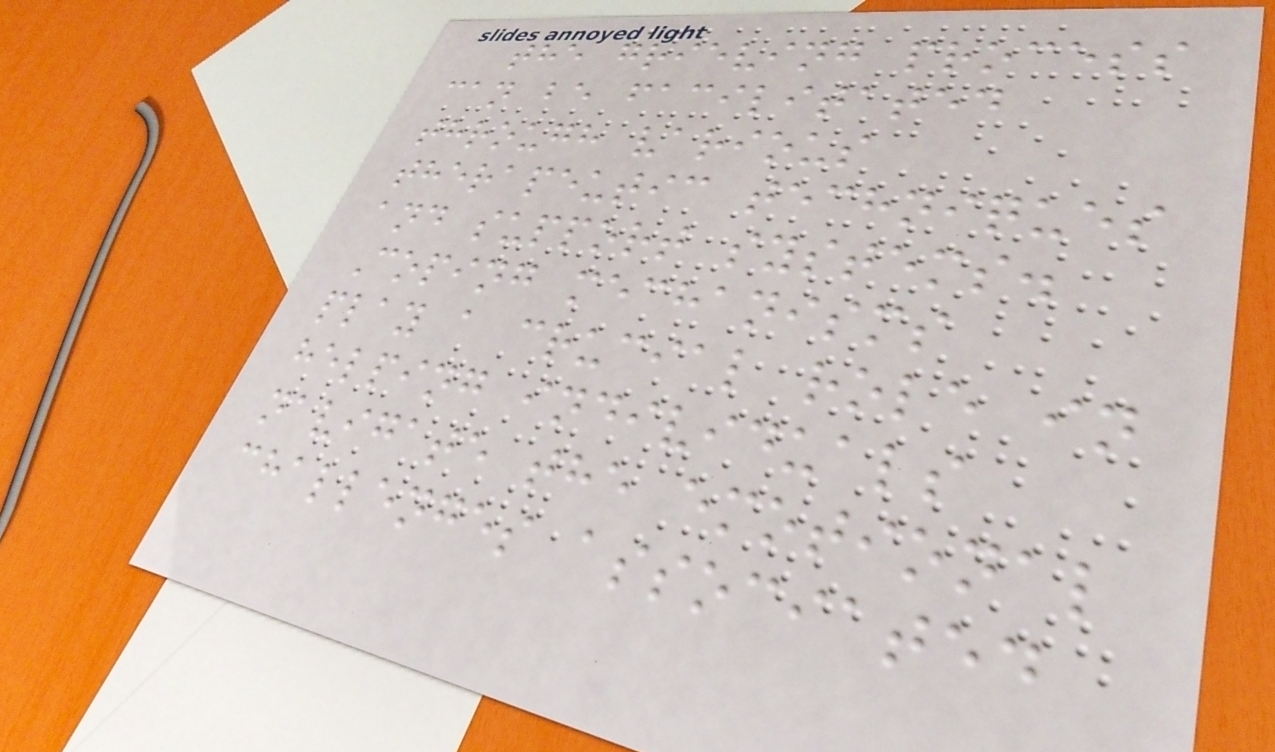the grieving process
can be facilitated
through various
therapeutic techniques
and support systems.
Coping mechanisms
play a crucial role in
helping individuals
navigate the emotional
challenges associated
